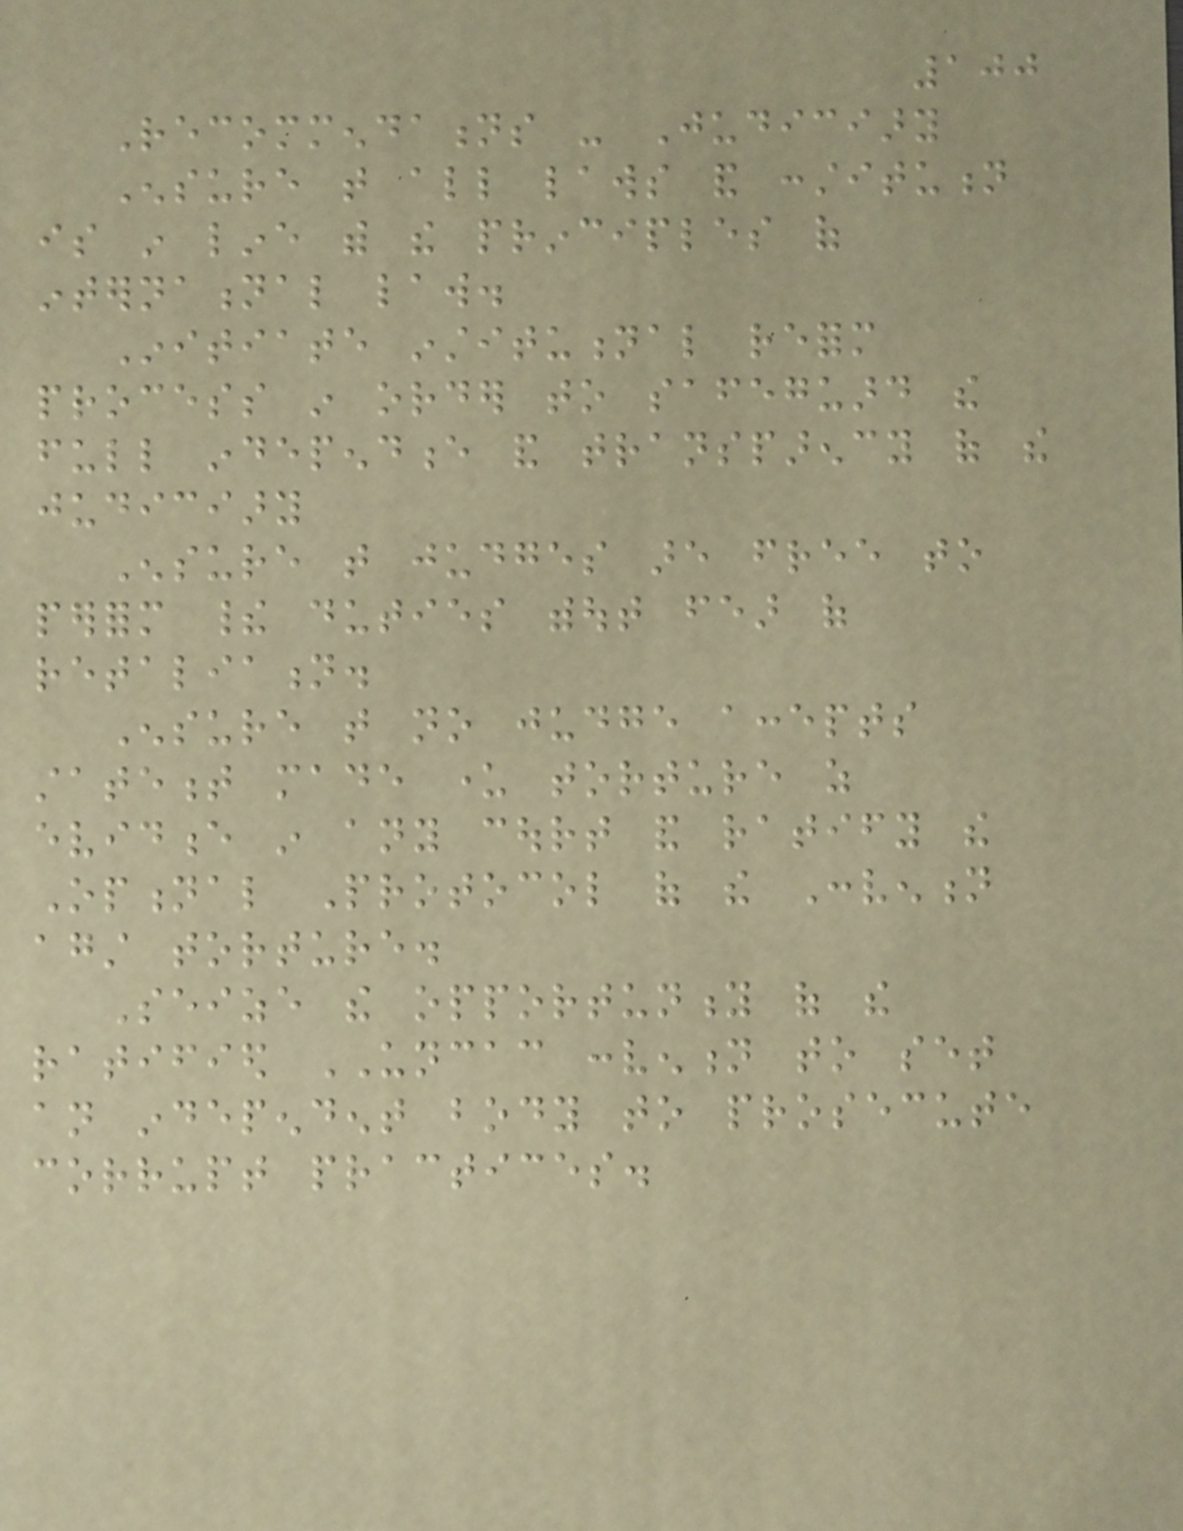100
Recommendations - Judiciary
Ensure that all laws and constitution
is in line with the principles of
international law.
Initiate institutional reform
process in order to safeguard the
full independence and transparency of the
judiciary
Ensure that judges are free to
perform their duties without fear of
retaliation.
Ensure that no judge accepts
statement made under torture as
evidence in any court and ratify the
Optional Protocol of the Convention
against torture.
Seize the opportunity of the
ratified UNCAC convention to set
an independent body to prosecute
corrupt practices.
